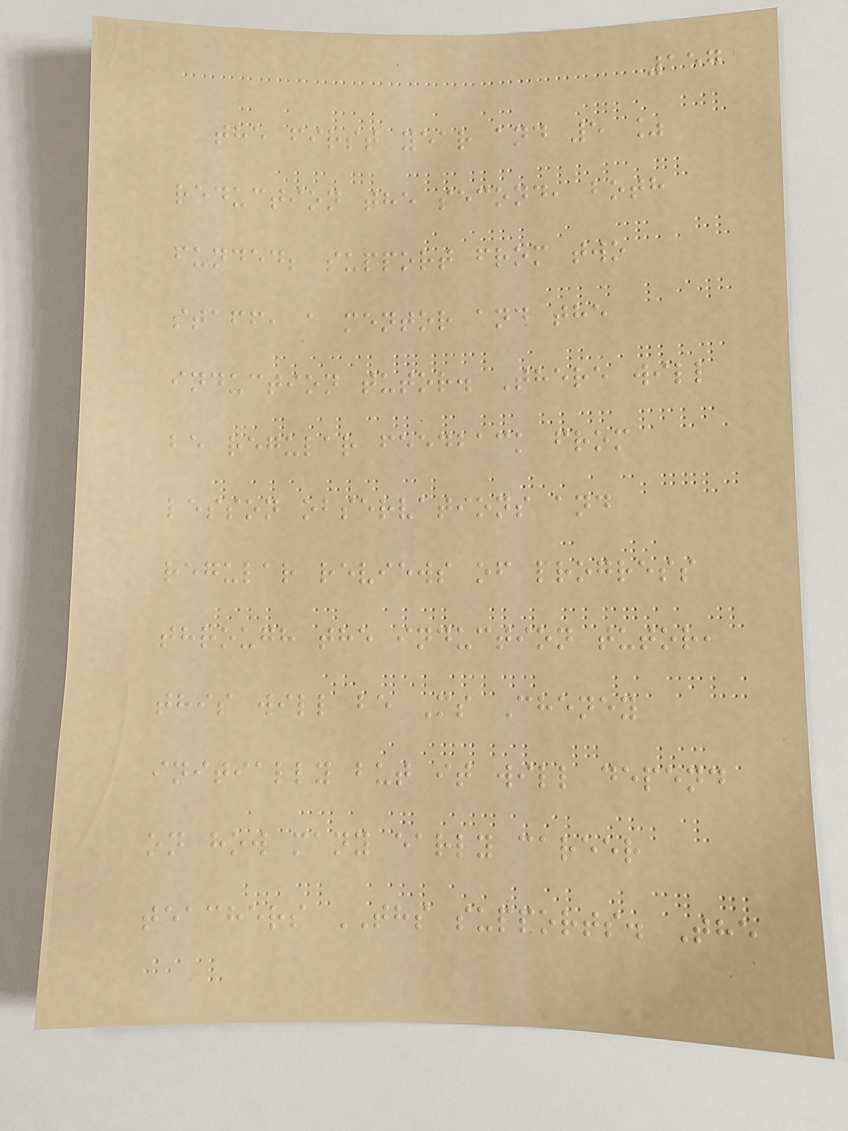157
the first year and 5 %
reduction the second, both
funded; support from two
staff, a mentor and the
induction tutor. There will
be regular feedback from
lesson observations and
regular reviews of progress
through the induction tutor,
this will be Ms Cheney
initially but it will depend
on how many early career
teachers THS supports. The
